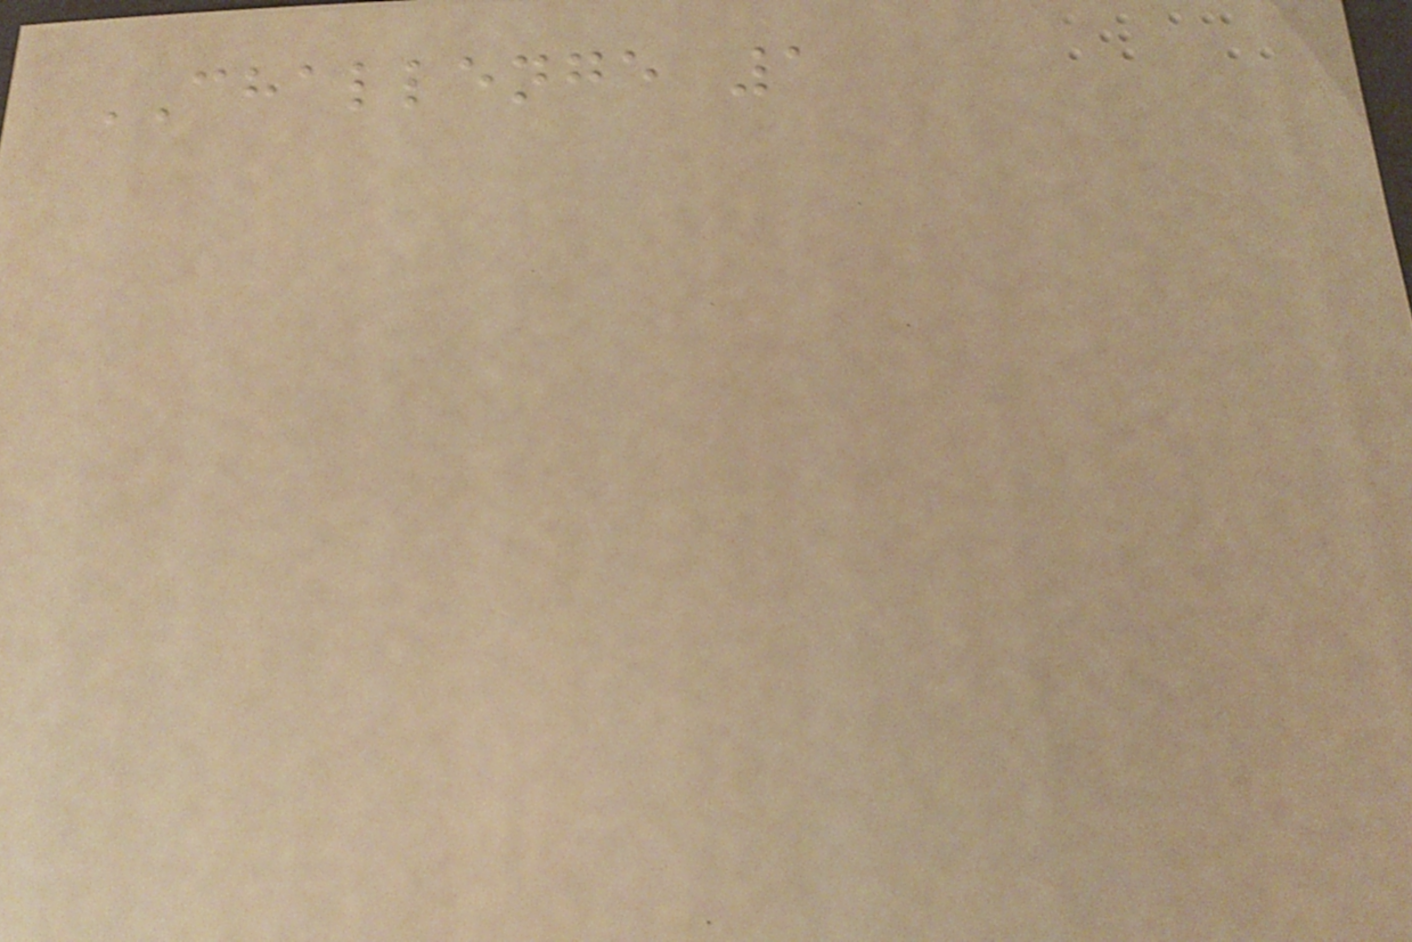CHALLENGE 1
